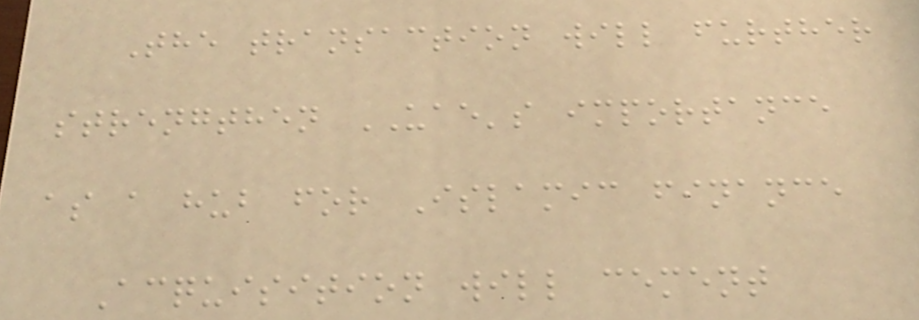The transaction will further
strengthen UAE's importance
as a hub for Islamic finance
Acquisition will cement
